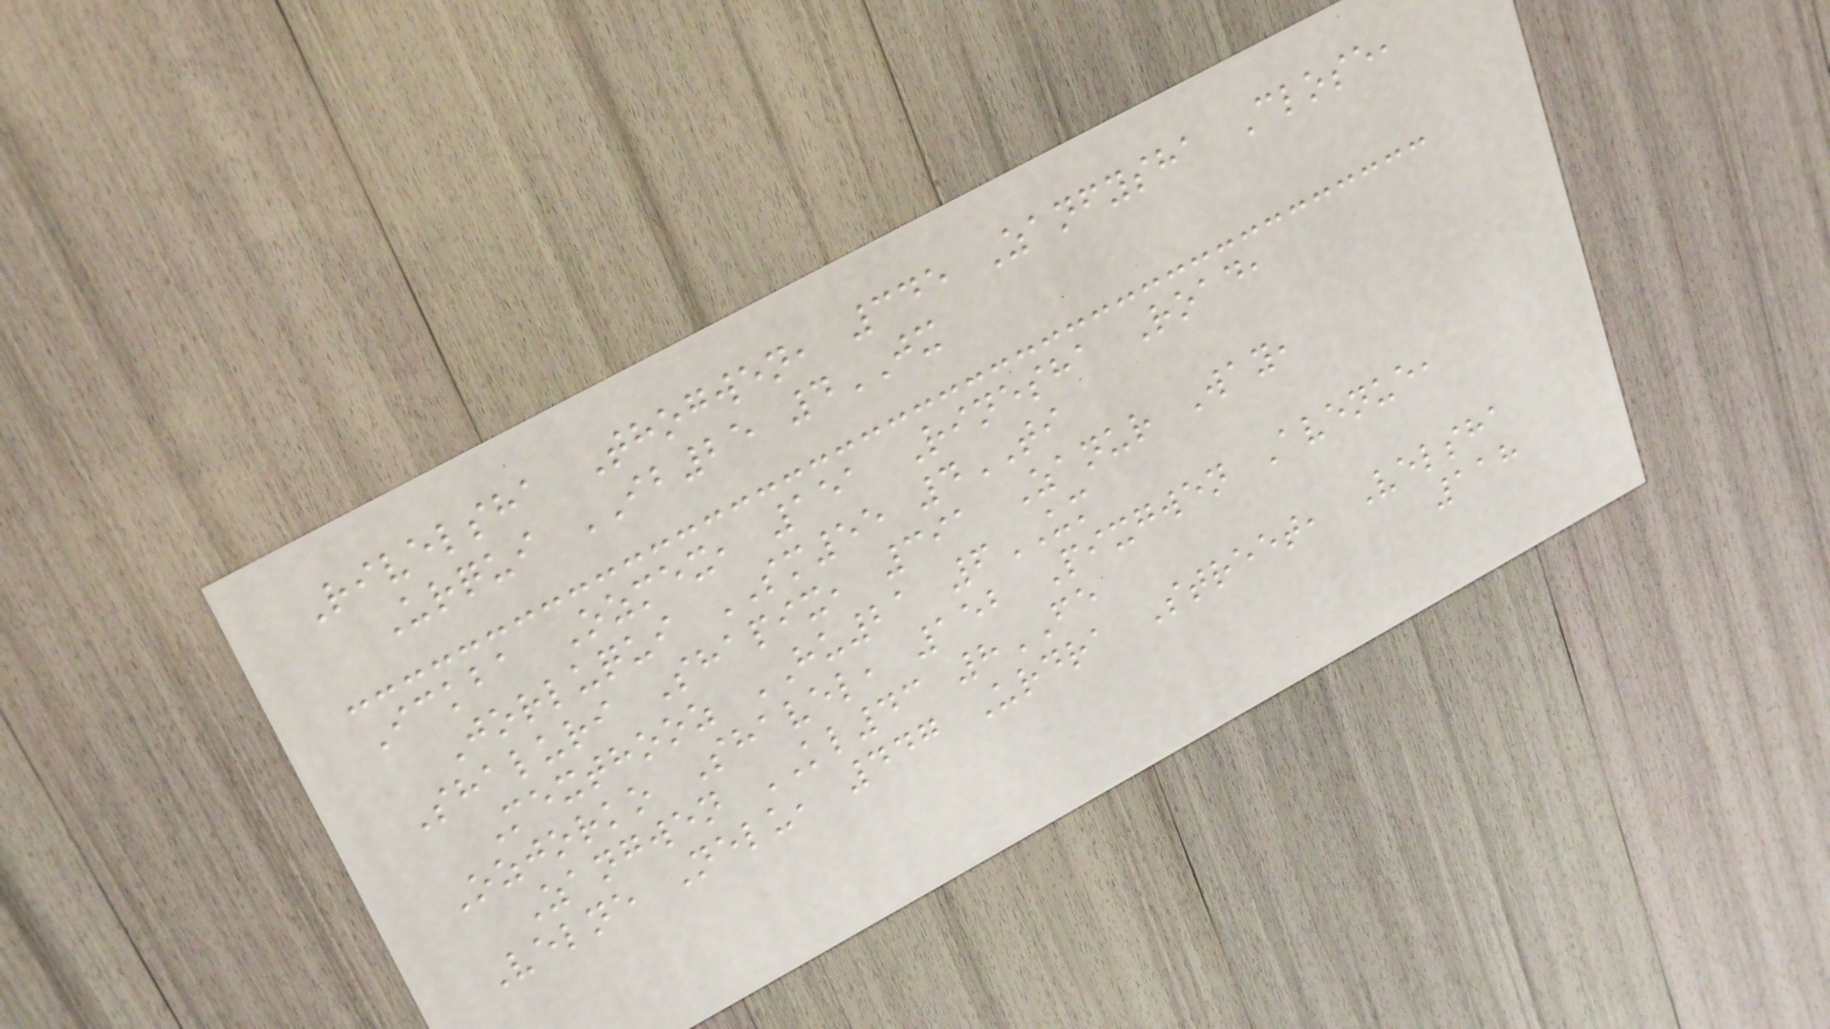Rivelsha Thogwen, 345 Zanfysha Close,
Urqui IB25 4JX
Ickba Ozmex, 151 Rinesha Road,
Jorluqui SM55 4TI
Shaluri Shapix, 391 Zanur Way,
Mexthooz HU21 6UM
Ozjorko Shavel, 152 Pixgwen Avenue,
Zangwen KL43 8FE
Velne Nelu, 447 Urdra Street, Velsha
118
